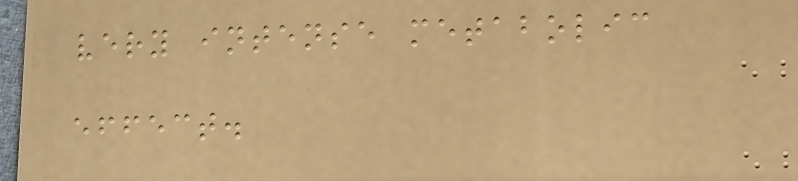very intense metabolic
effect.
